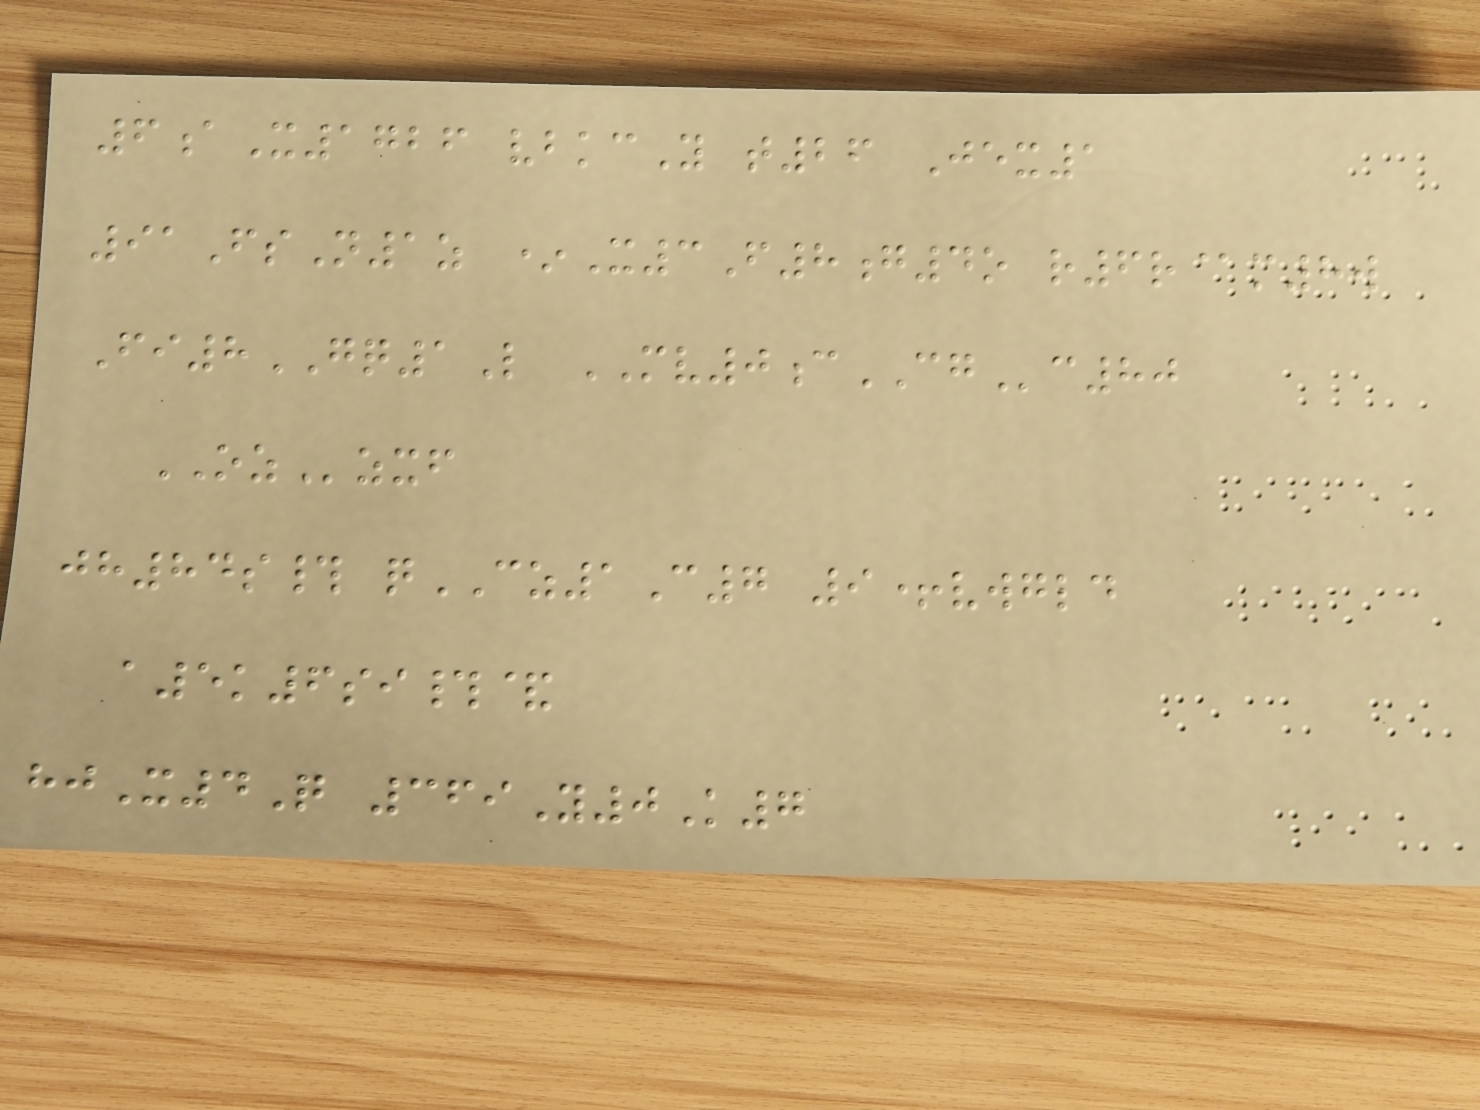6aX1726 vbkcY t26 Jex1
91FsN1z *X3F8g4o r6r@m8w
Fi8GQ1L MV0cCGc80
OZzxf
jh84s# qCZ1C7 9+vwgld
a5k6si#&
hjX4Q 369Y0K7
